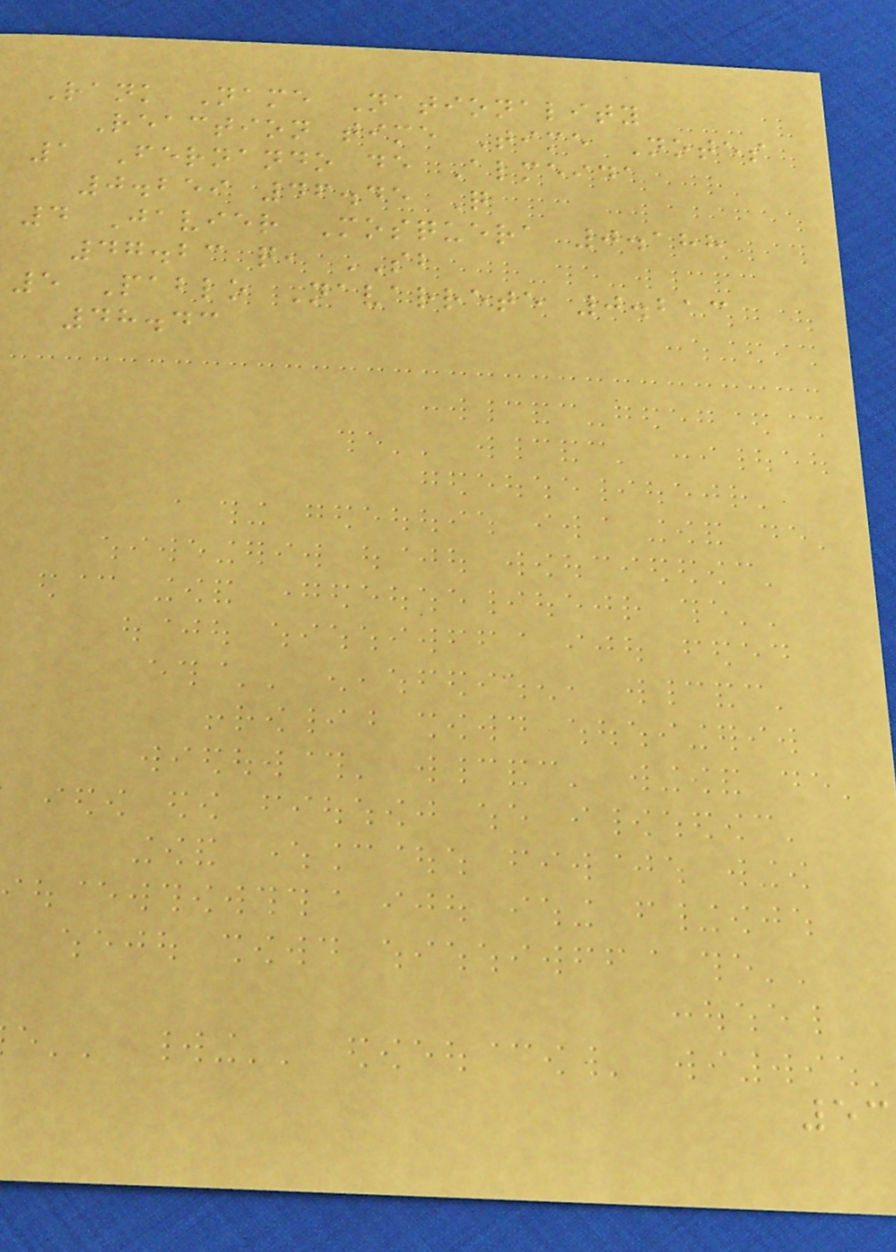Rank Name Nationality
Reaction time Time Notes
1 Fernando de Almeida
0.259 46.45 Q
4 Javier Mosquera 0.188
47.23 q, SB
5 Pablo Navarrete 0.213
48.43
53
